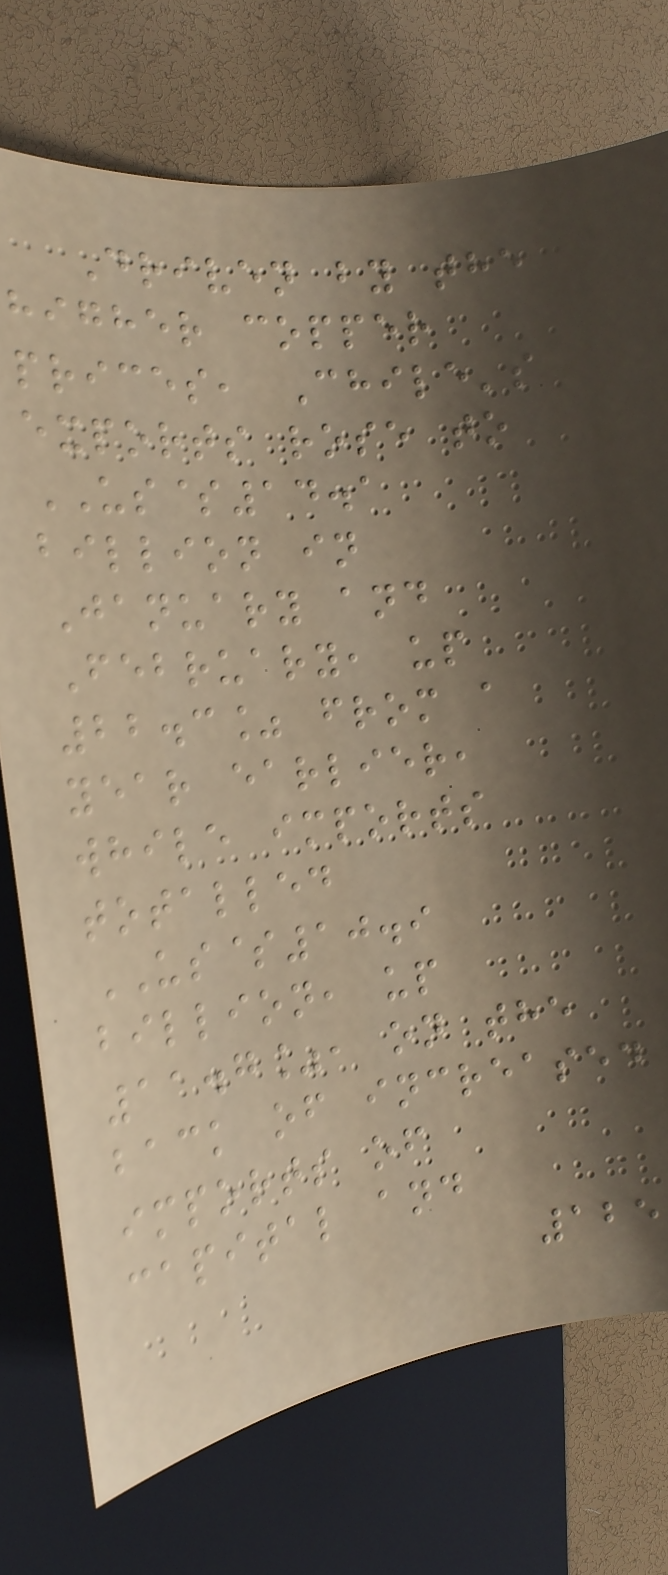Driven by the
higher copper
prices, Chile's
exports rose to
US$14.1
billion in
January and
February, up
22.3% from a
year earlier,
while imports
totalled
US$10.9
billion, up
11.7%, on the
back of increased
imports of
capital and
125
